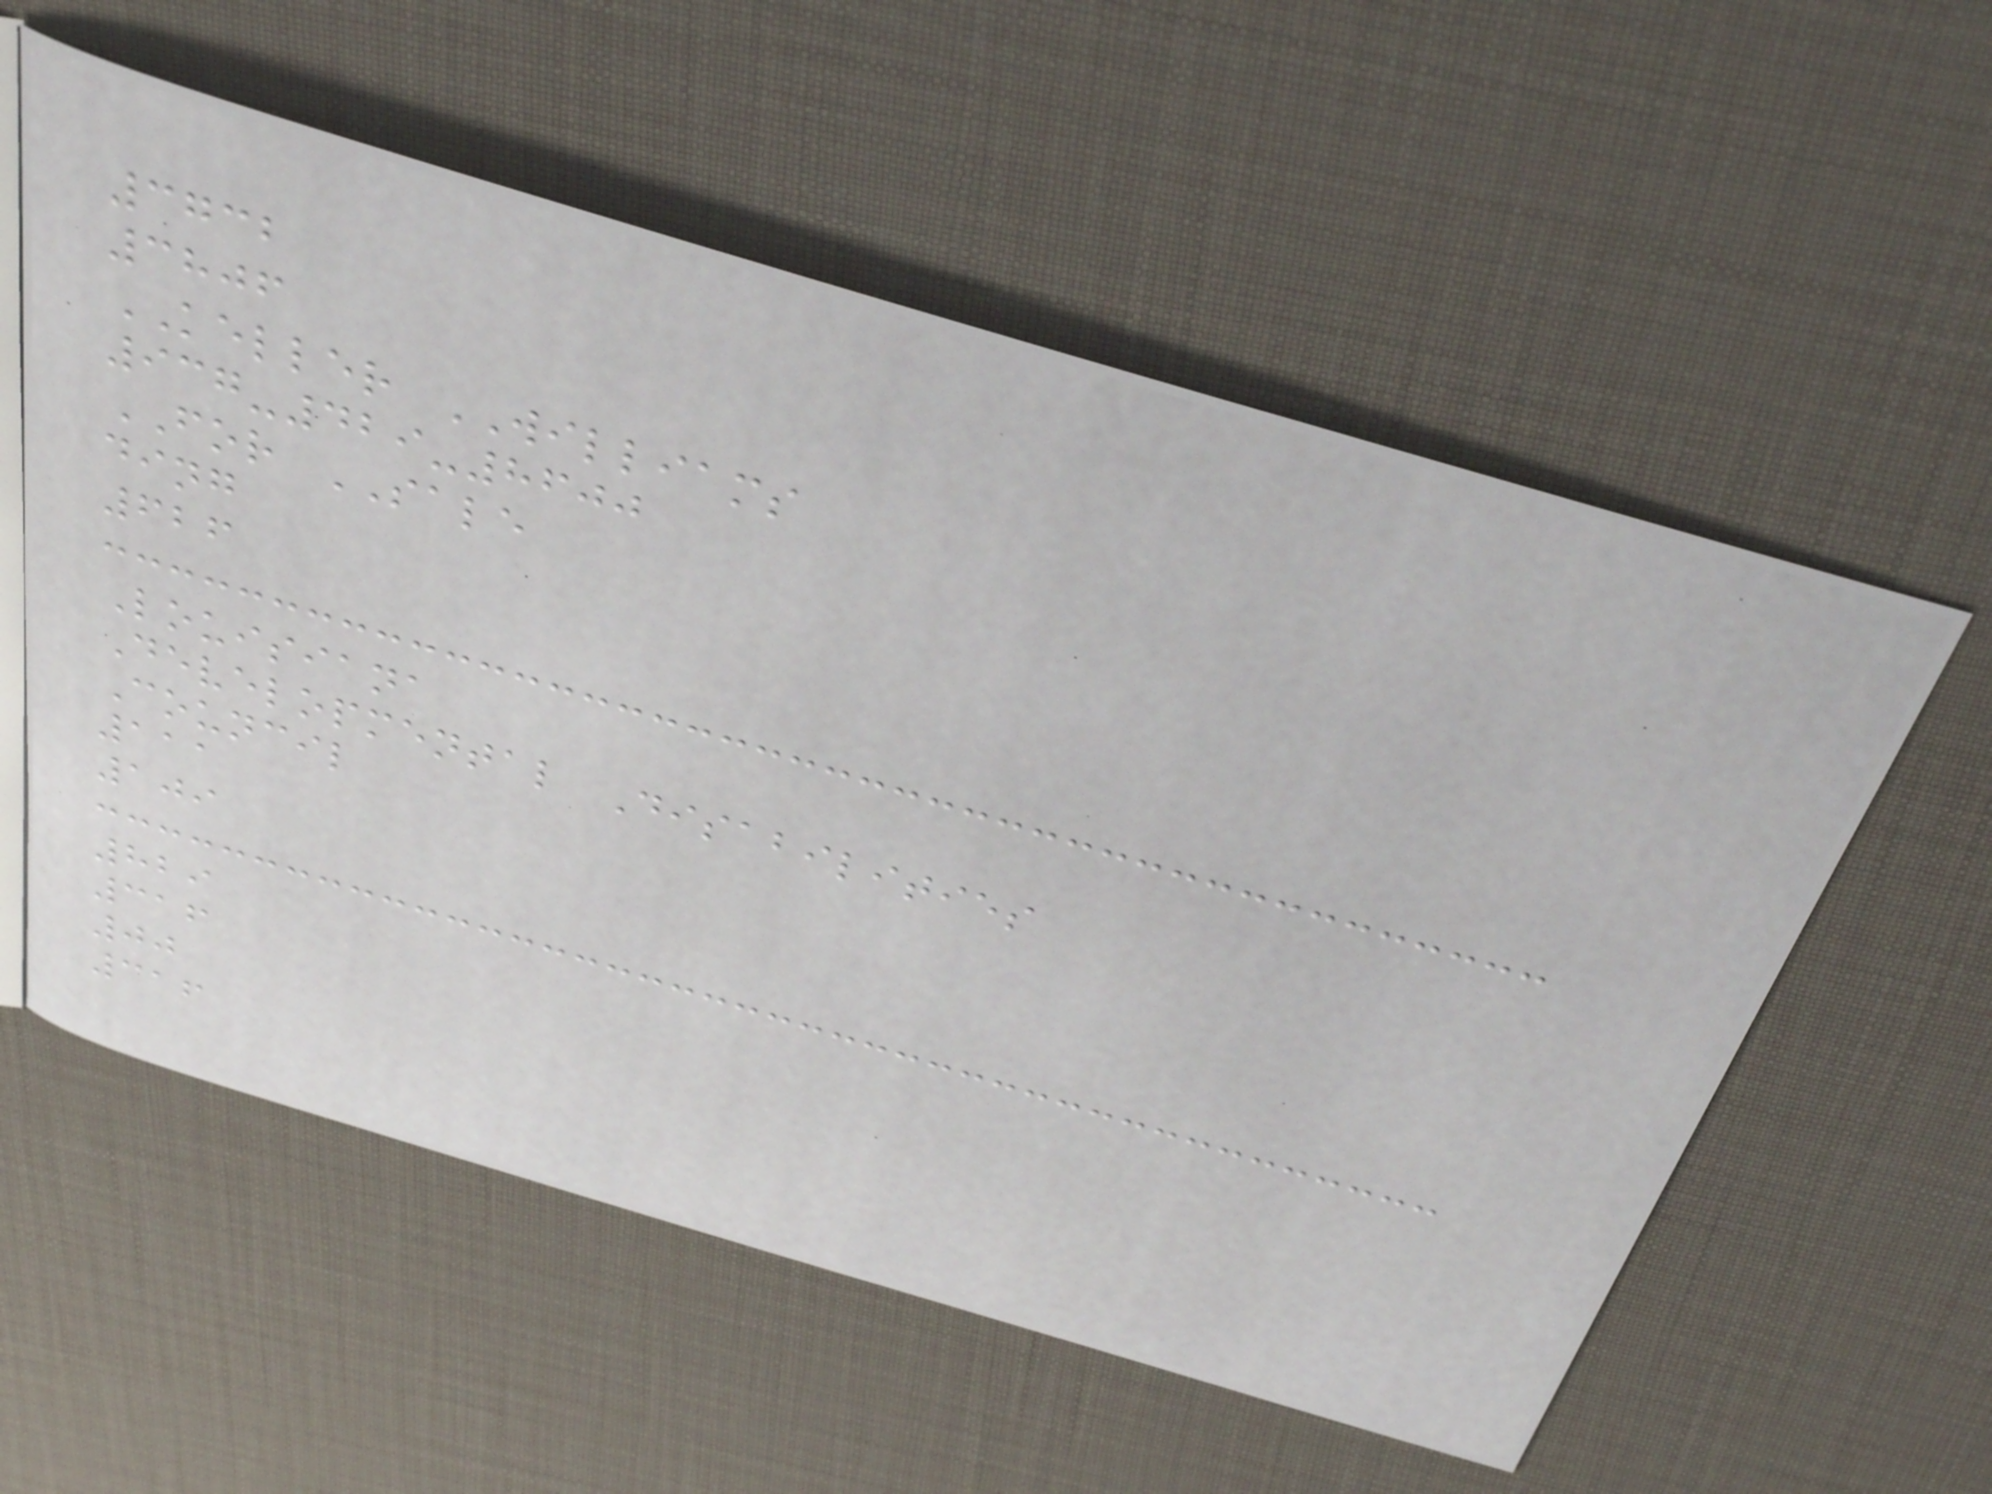3732
3806
KELLER WILLIAMS
937-429-8600
FOR SALE
ding
626
Louisiana
Developmental Disabilities
Council
111
109
829
316
00
316
